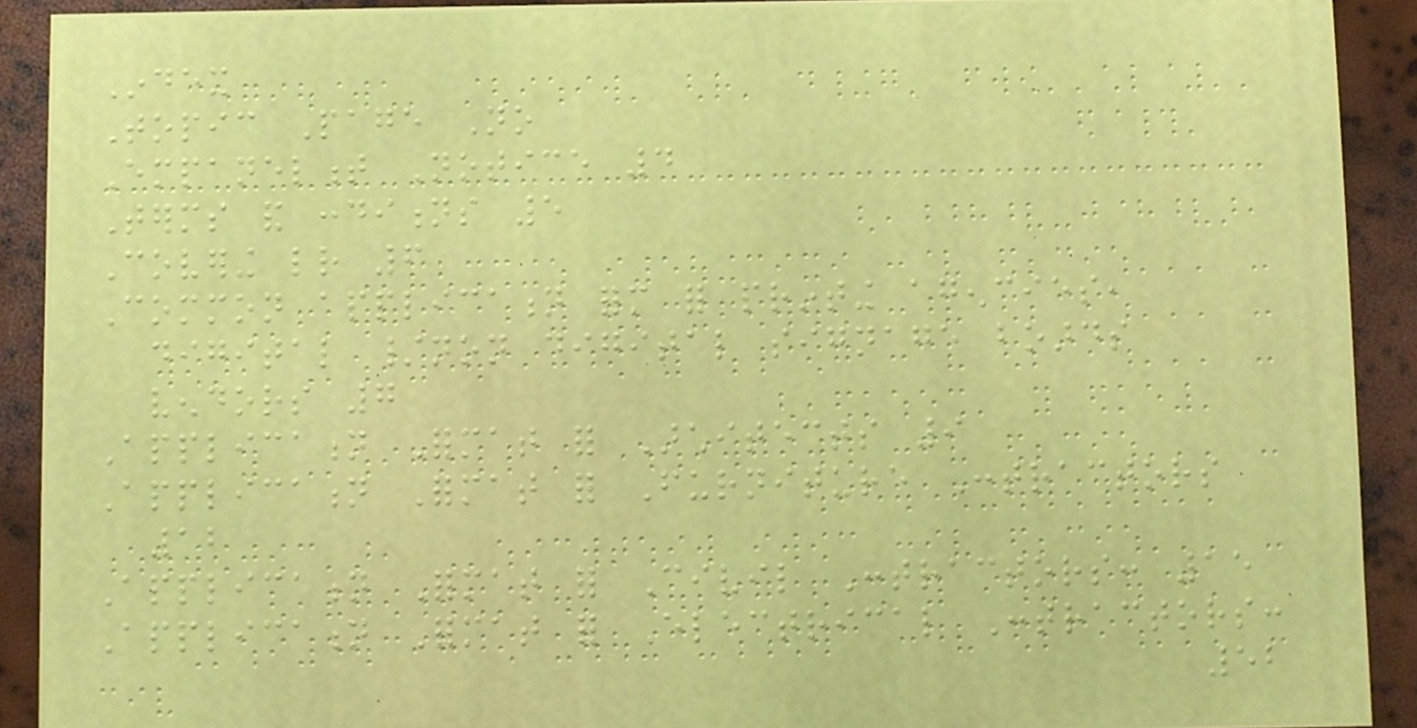Index
Topic Page No
Empanelment Notice 4
Terms and conditions 5
Covering letter 6
Common application form for printing agencies,
digital /non digital signage boards
vendors 7
Application Format for Architects 9
Application Format for Furniture Contractors
12
Application Format for Civil Contractors: 15
Application Format for Electrical Contractors:
52
